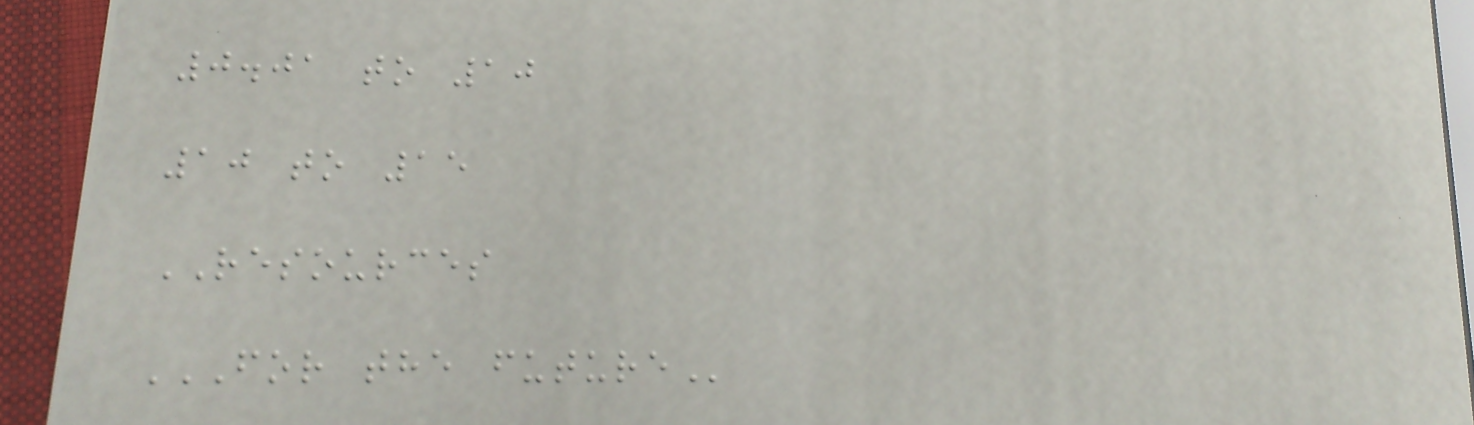0.01 to 10
10 to 15
RESOURCES
FOR THE FUTURE
